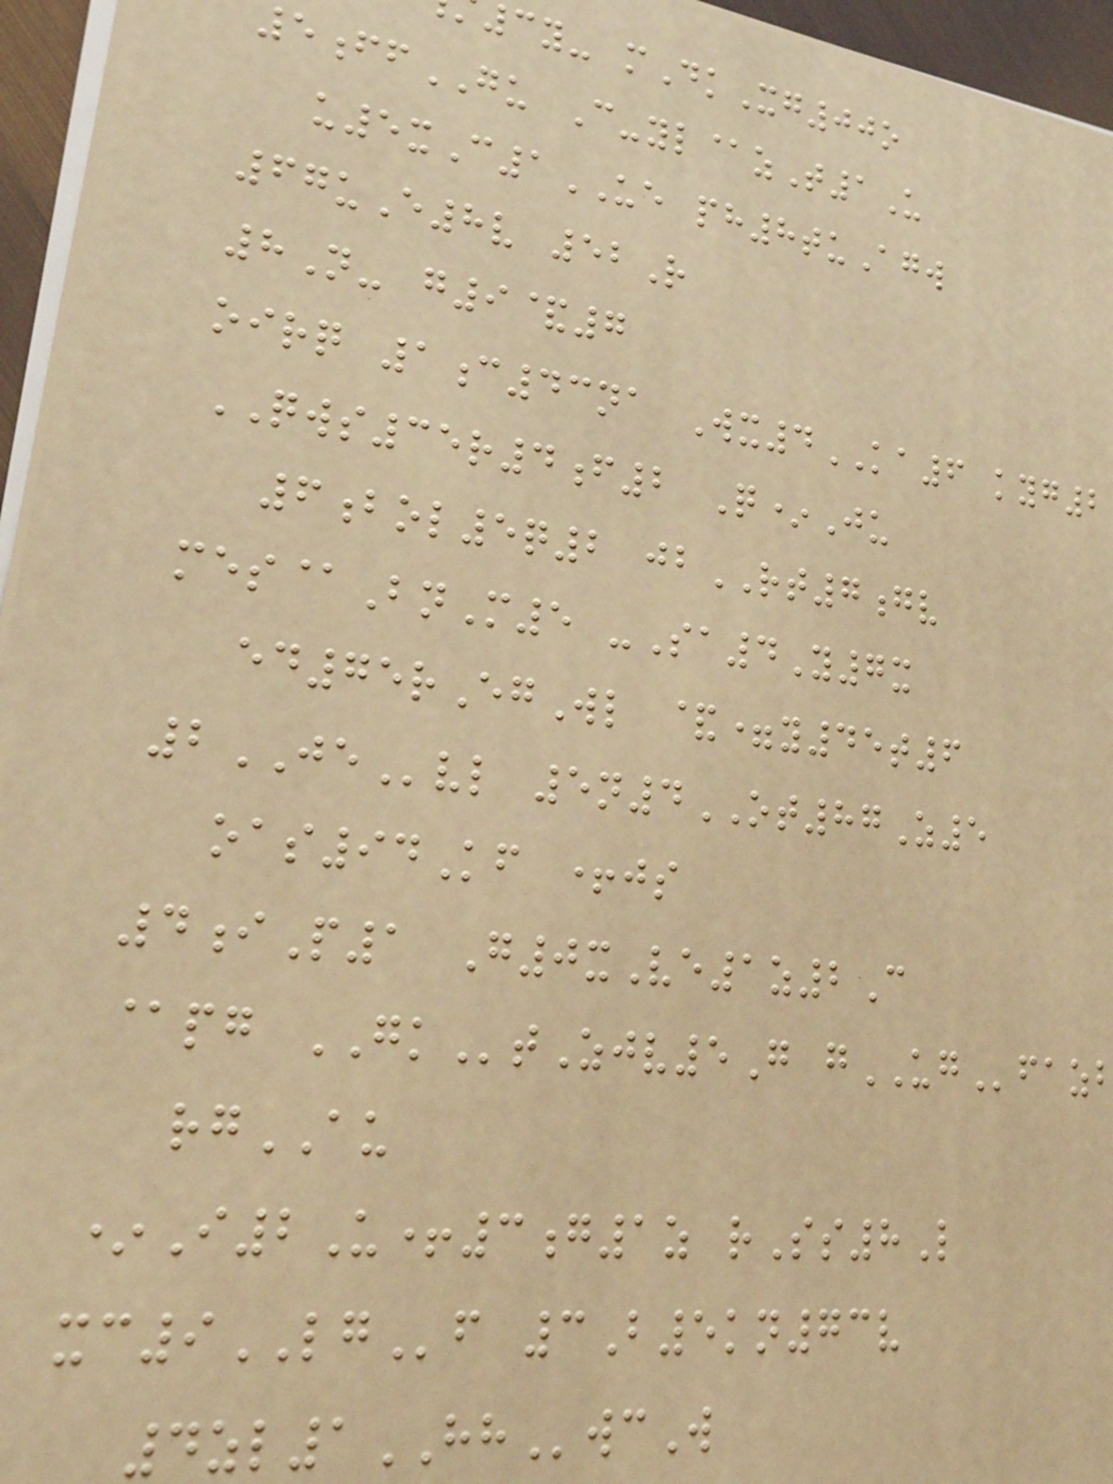cy- mDkXg00o
5ffGU C-yl@zT1U
u5xC1UE ph8tuAgw
67uE8v 52R
8N- g9&7
oirq 1c43na Wx4KA6 kyg2
QWS35r4f2 Q*Ju
6bol5q2 jbRT7gv
mes@BnM5 -Sa4Y7x
ed75rEgWl &=y45t6
2JEvl 5n4OT87Z5
oas94Kf +js
4iP1 G0xVe1z2C
@pg GKtZjv5G gUGfaz
rgAU
*I2U+3g1z rSs8L
xc9LGf 3B5kn73v
4zl1HHwcW
